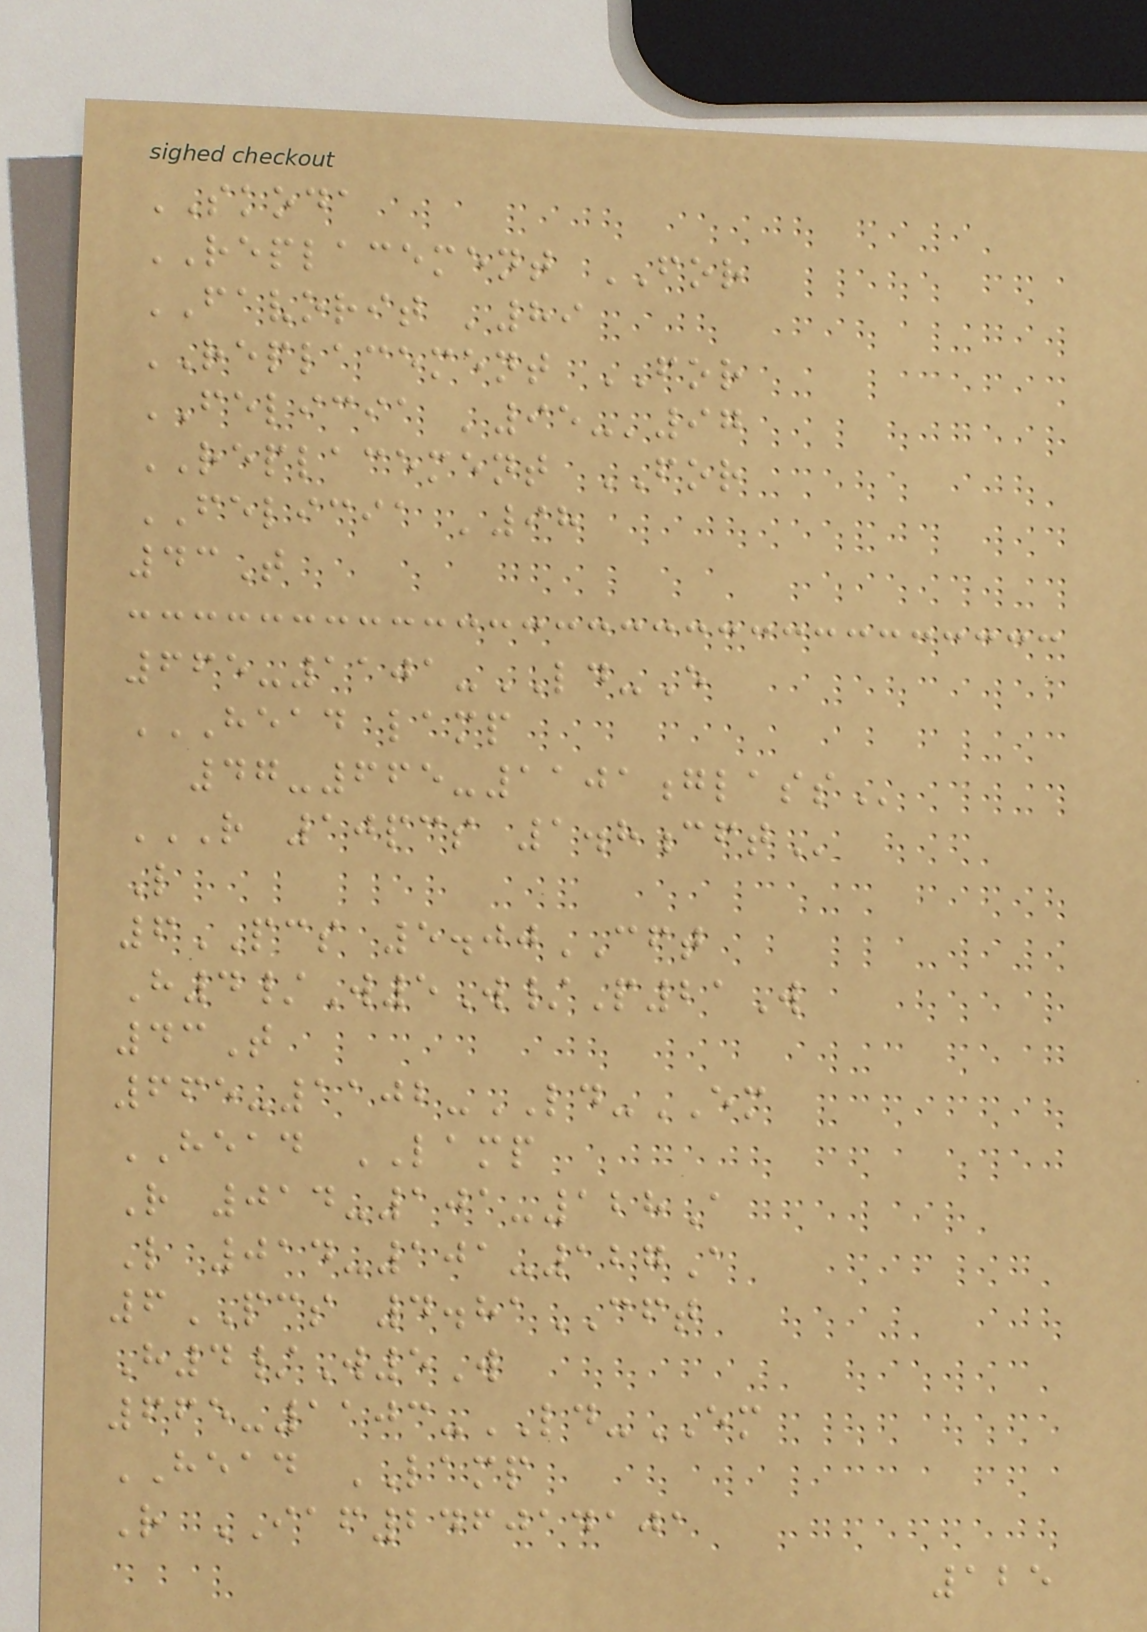SKODA
REPLACEMENT FOR
FAVORIT '89
REPLACEMENT FOR
FELICIA '95-'97
REPLACEMENT FOR
FELICIA '98
43T
665-1101-LD-E
HEAD LAMP
47-665-1101GLASS
R 10PCS 1.8CFT
L
6PCS 5.00CFT
H4/W5W/P21W
43T
665-1102-LD-EM
HEAD LAMP
R 014-101-128A
L 014-101-127A
6PCS 4.81CFT
H4/W5W
665-1103-LD-EM
HEAD LAMP
R IAF246014101
125
